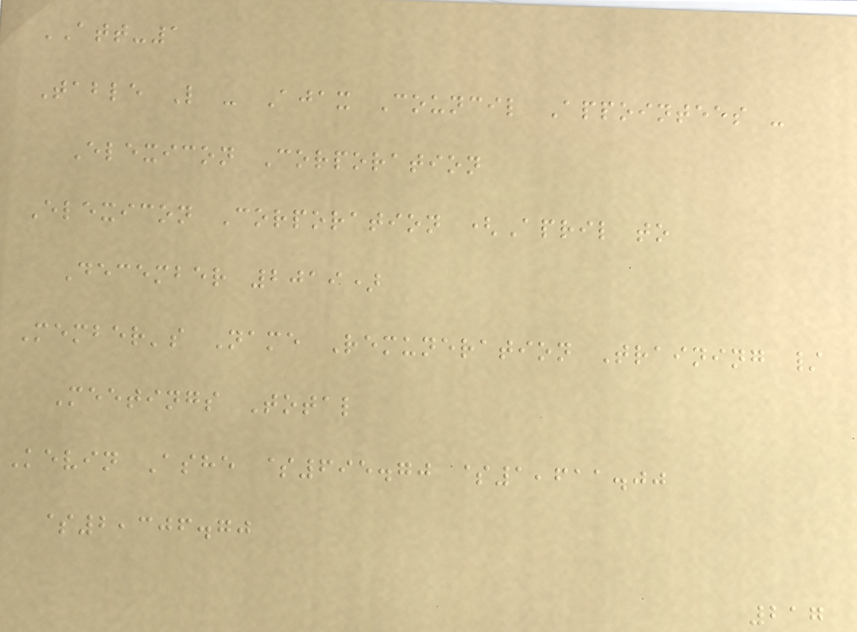ATT-1
Table L - Ajax Council Appointees -
Elexicon Corporation
Elexicon Corporation (April to
December 2019)
Member's Name Remuneration Training /
Meetings Total
Kevin Ashe $695.70 $1,611.00
$2,306.70
217
